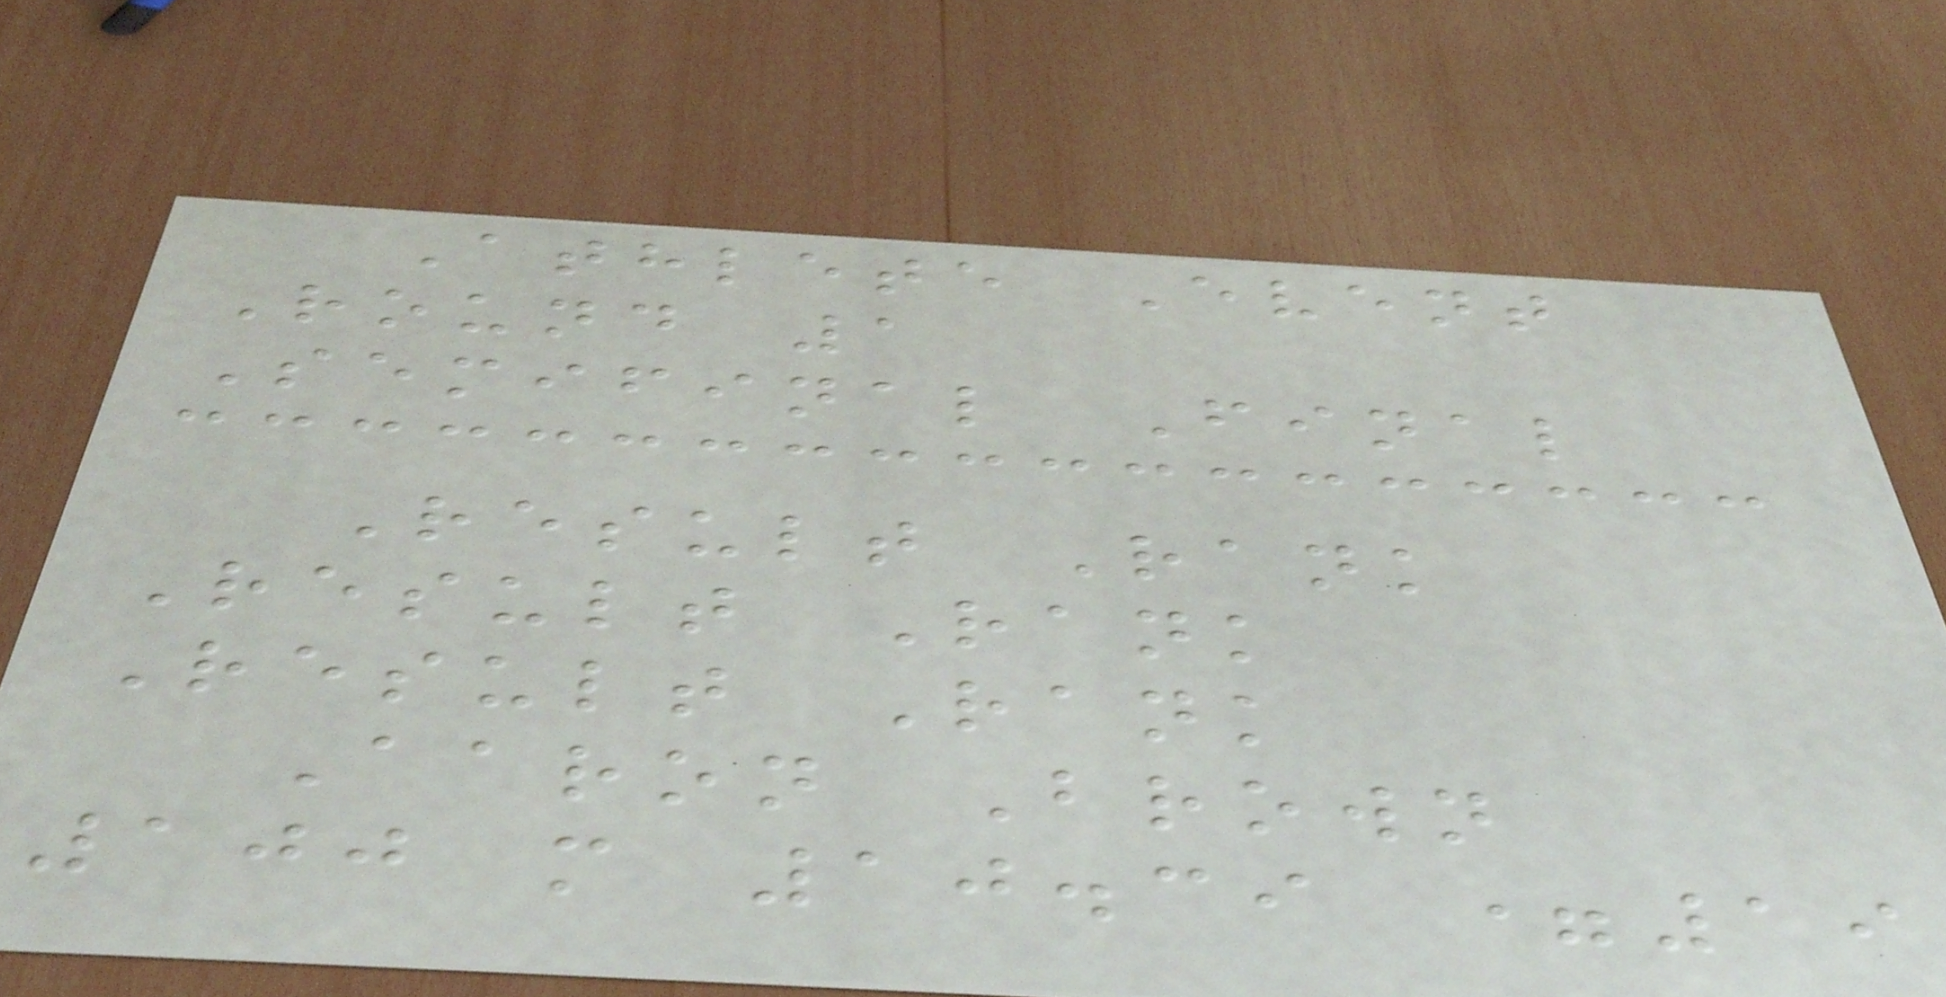Athlete Event
Round 1
Semifinal Final
Result Rank
Result Rank
Result Rank
Aaron Brown
100 m 10.39 =19
